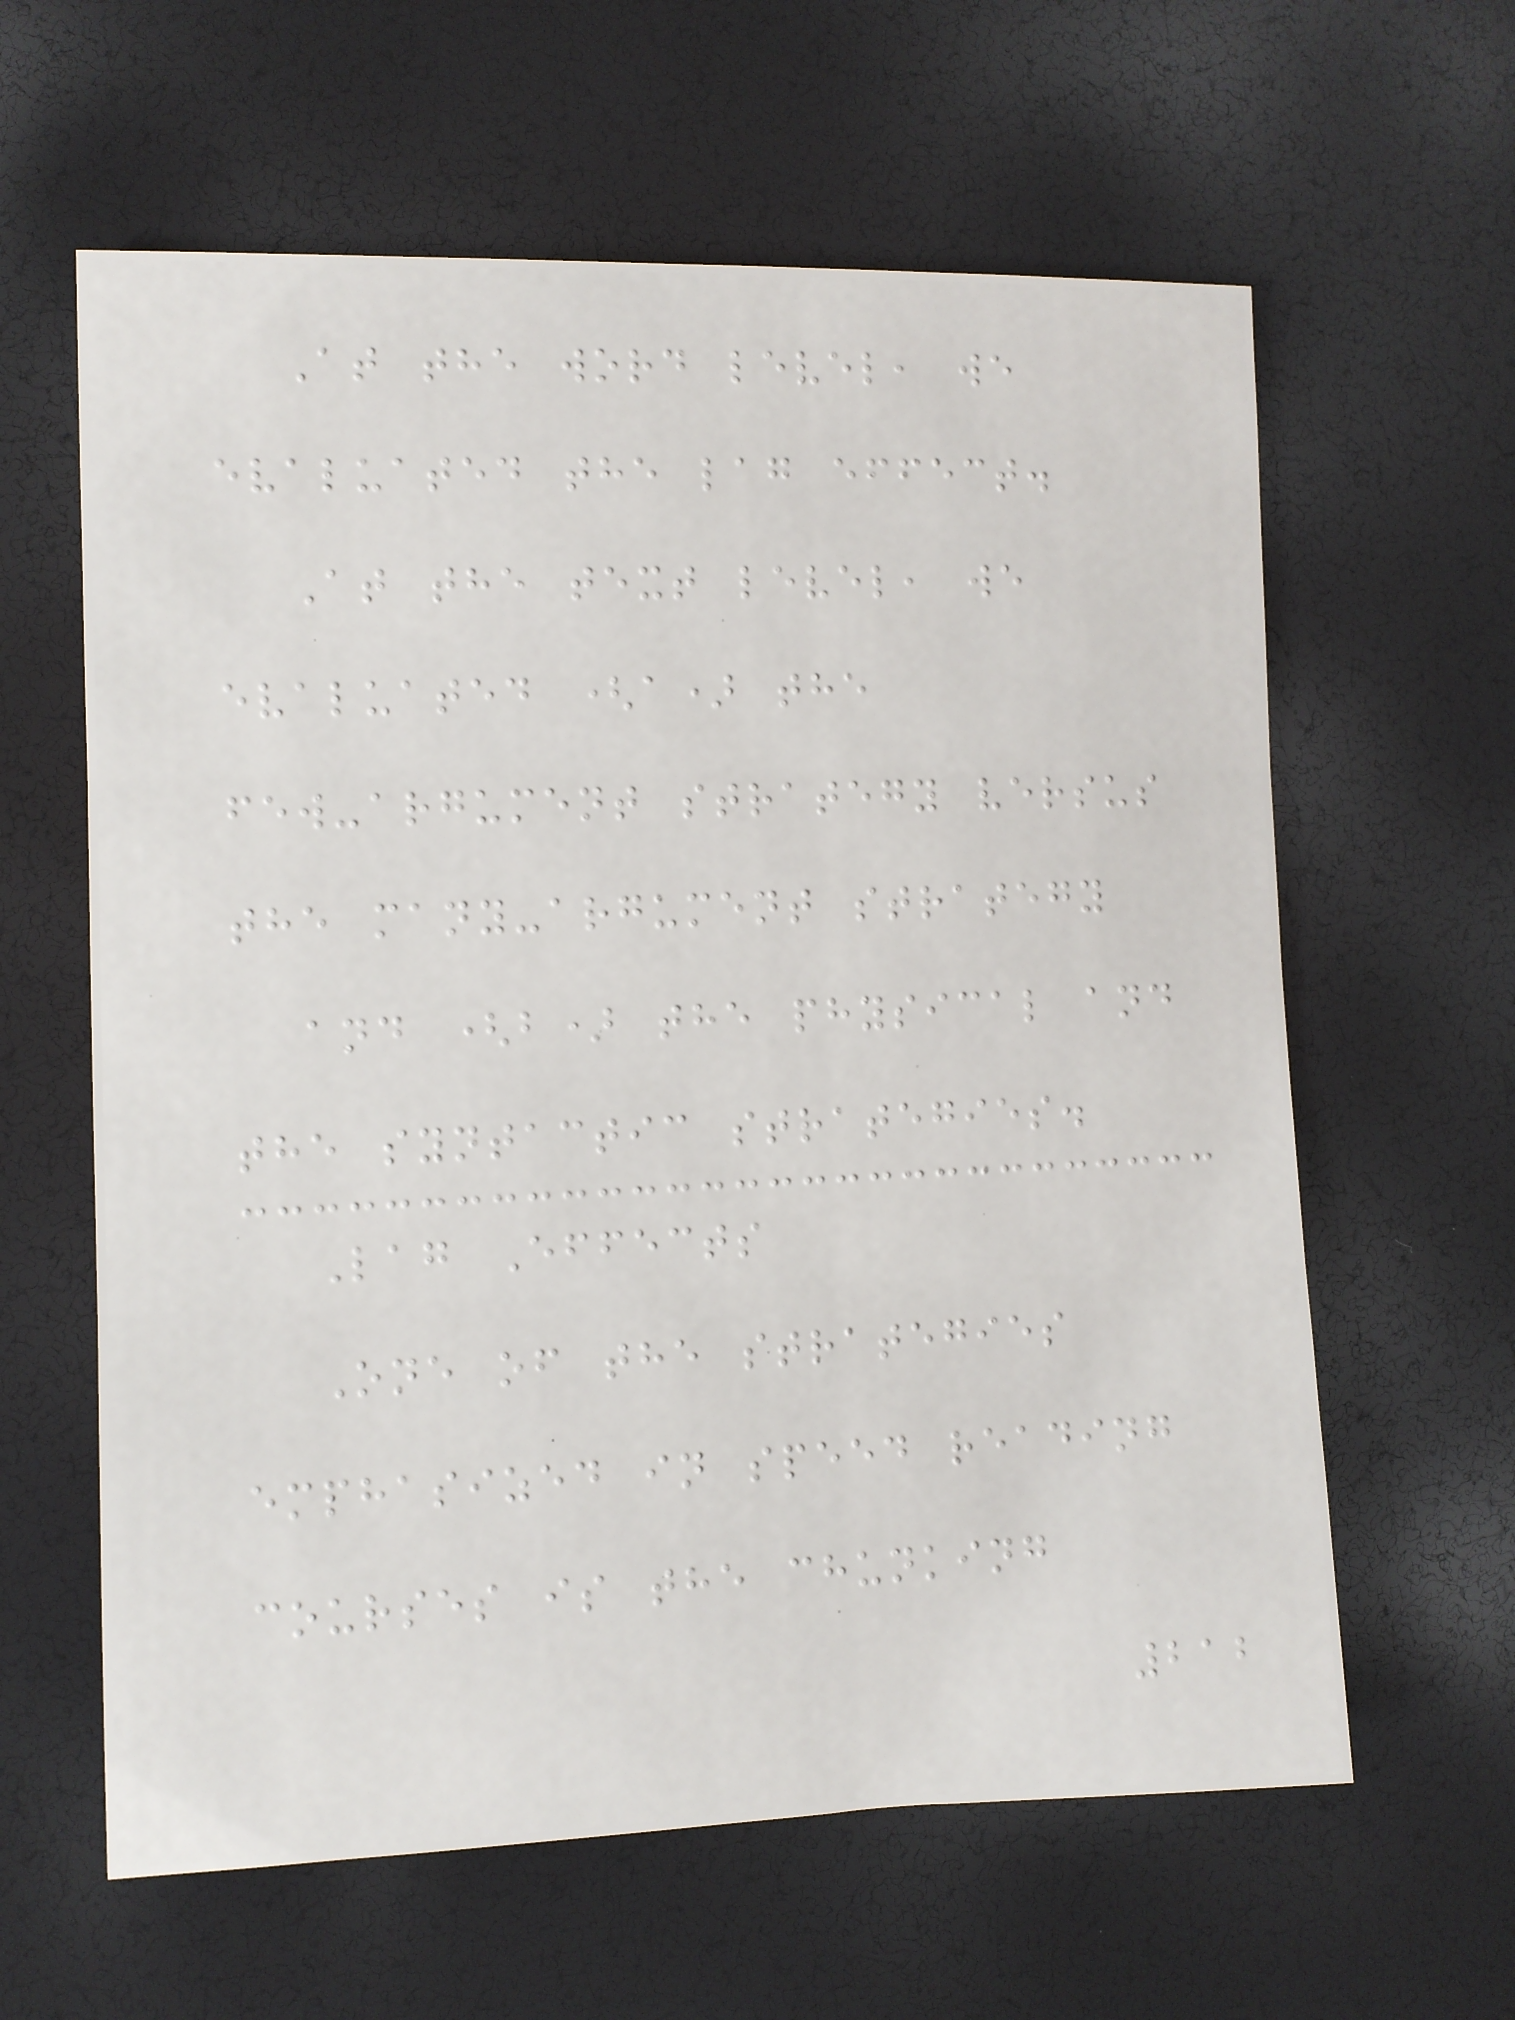At the word level, we
evaluated the lag effect.
At the text level, we
evaluated (a) the
few-argument strategy versus
the many-argument strategy
and (b) the physical and
the syntactic strategies.
Lag Effects
One of the strategies
emphasized in speed reading
courses is the chunking
212
